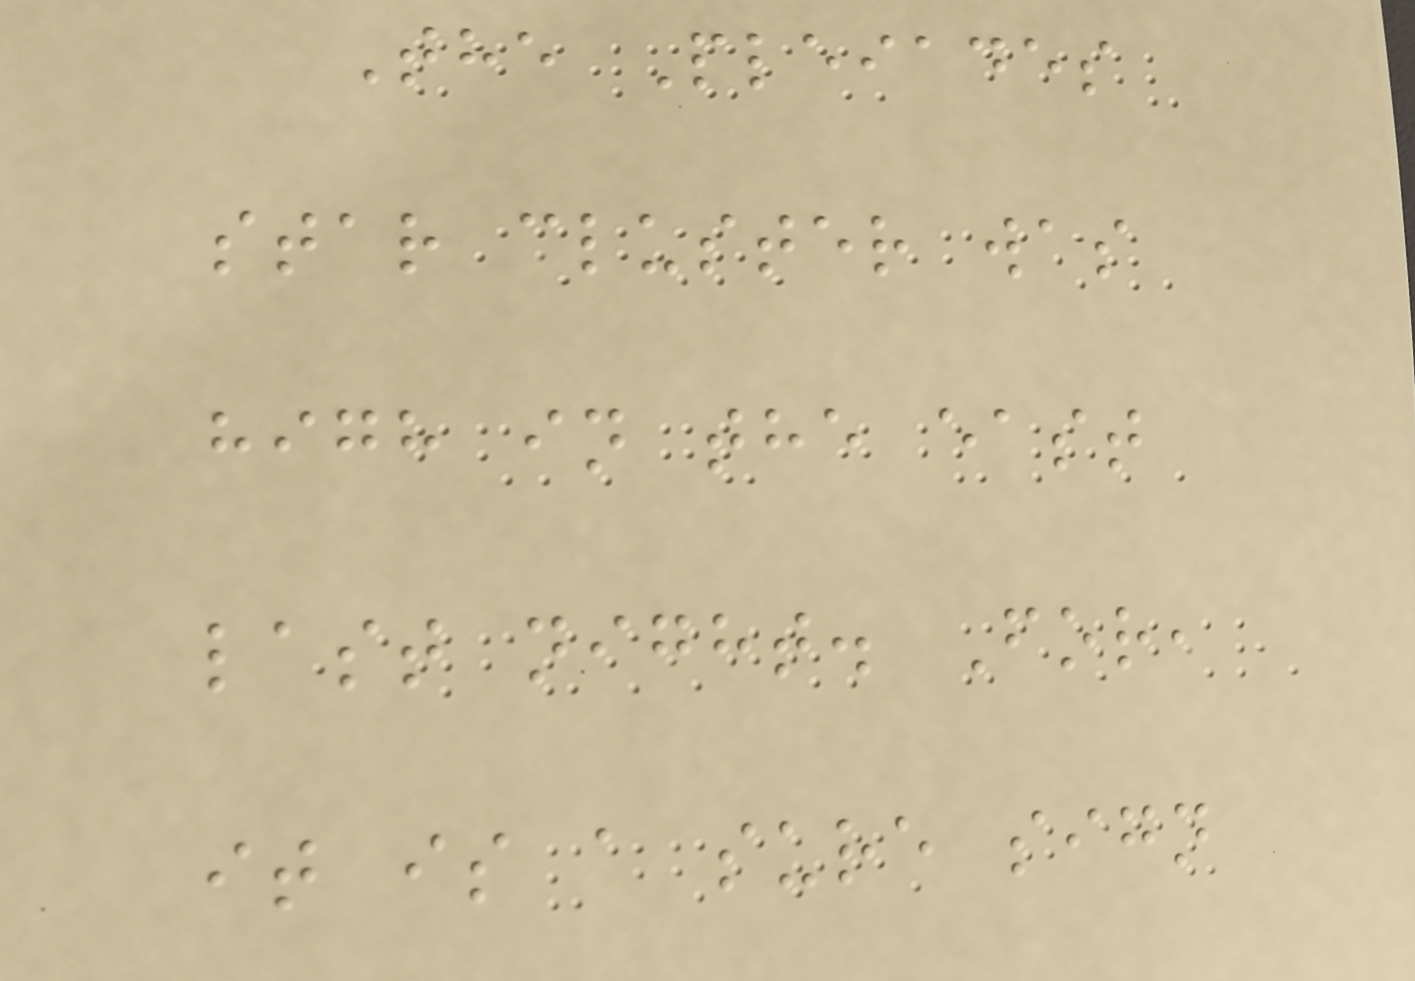The Pleiades
star cluster was
high in the east
last night. For,
it is a sure sign
